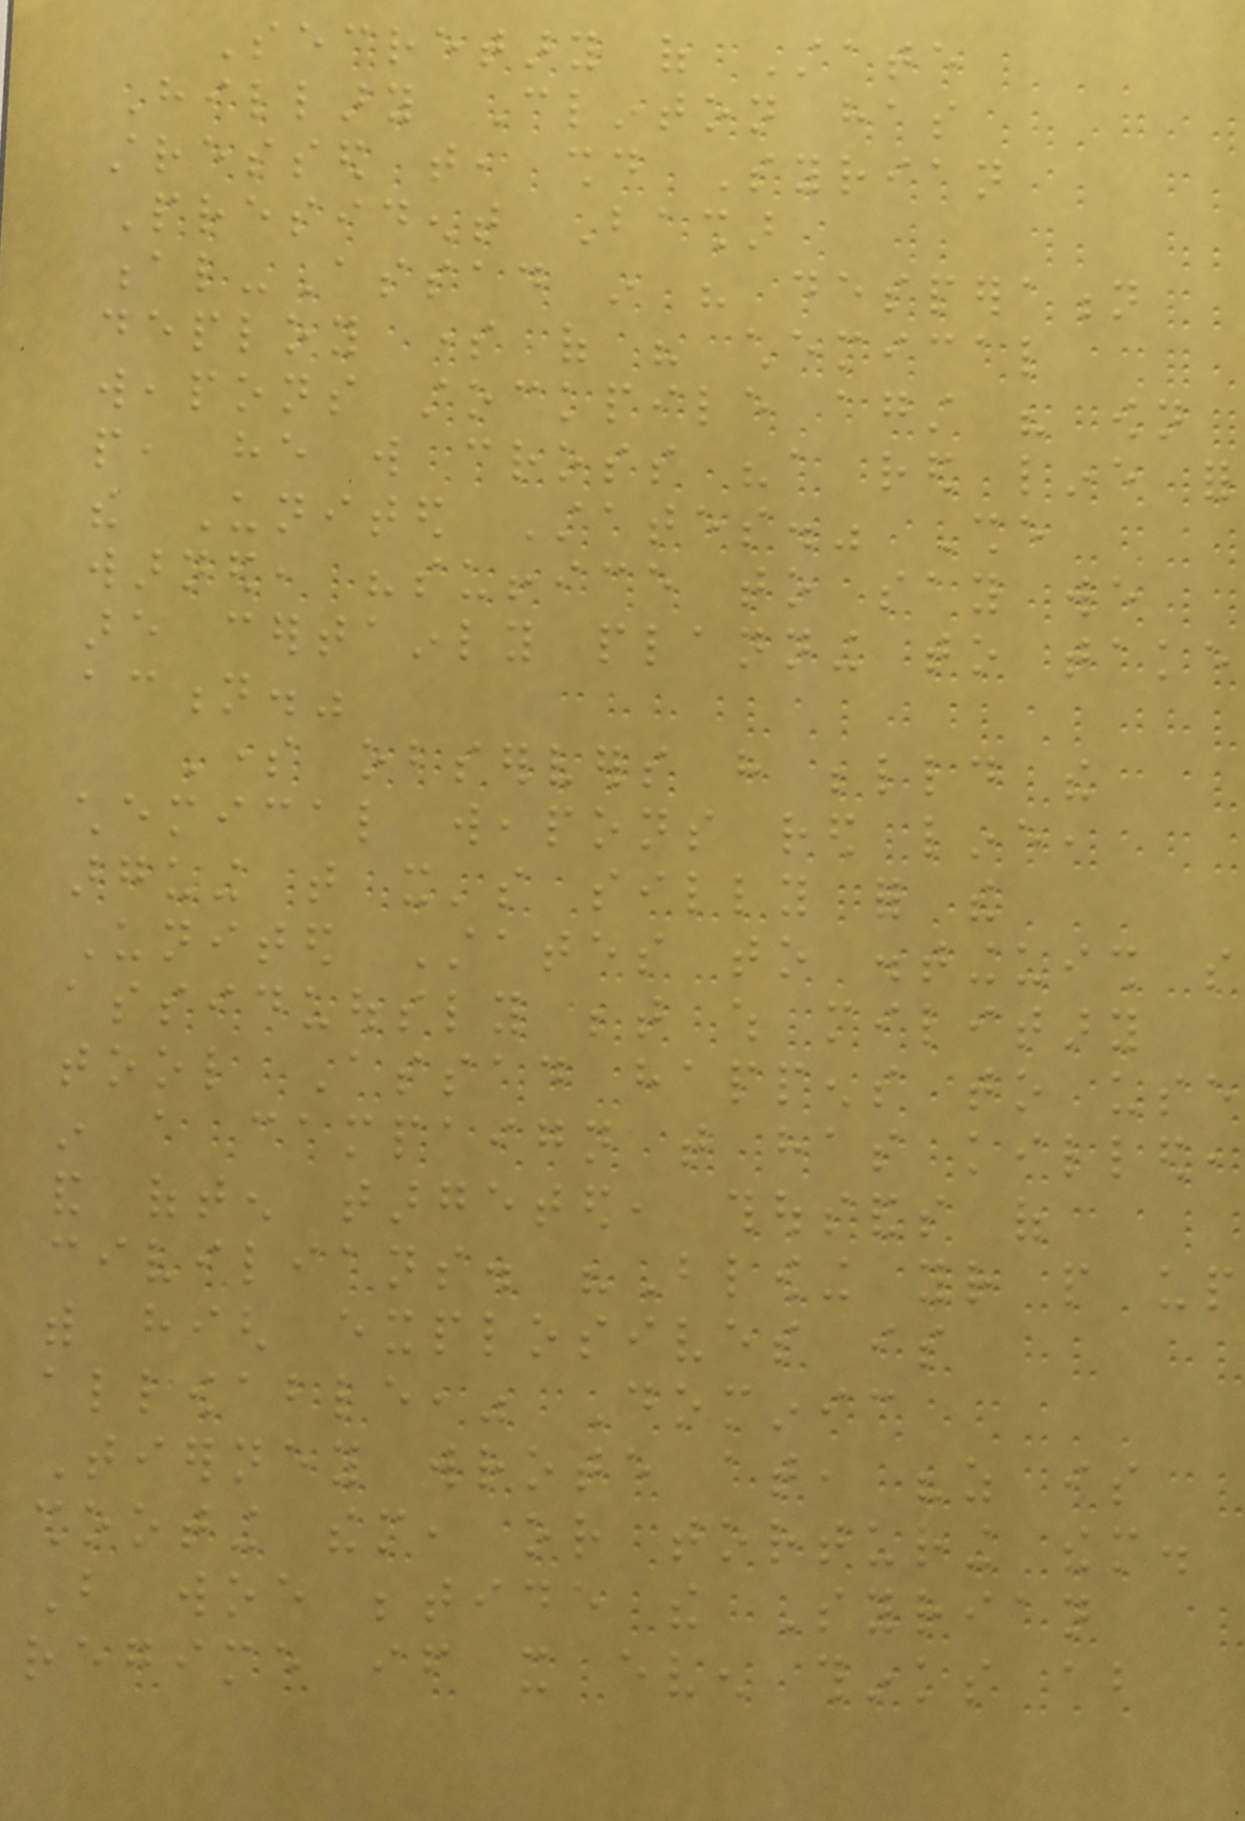Secretary of State
Hillary Clinton has
stressed that, should Syrian
President Bashar
al-Assad in his desperation
deploy some of his chemical
weapons stockpile against his own
people, he will cross "a red line for
the United States." She
warned, "suffice to say we
are certainly planning to take
action."
Some observers have belittled the
chemical weapons red line,
arguing that it's silly for the
United States to distinguish so
assiduously between which military
tool Assad happens to use
in a campaign that has killed,
and often targeted, thousands of
civilians. "Blowing your people up
with high explosives is
allowable," Dominic
Tierney wrote at, "as is
shooting them, or torturing them.
But woe betide the Syrian
regime if it even thinks about
